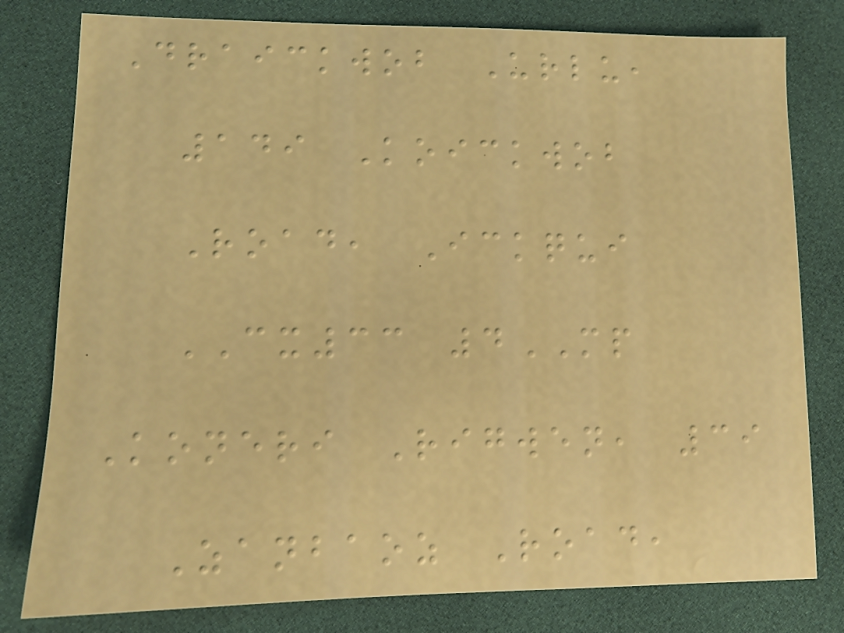Draickwob Urlu,
149 Koickwob
Road, Ickqui
CX33 4MP
Koneri Rigwen, 39
Zanbaoz Road,
